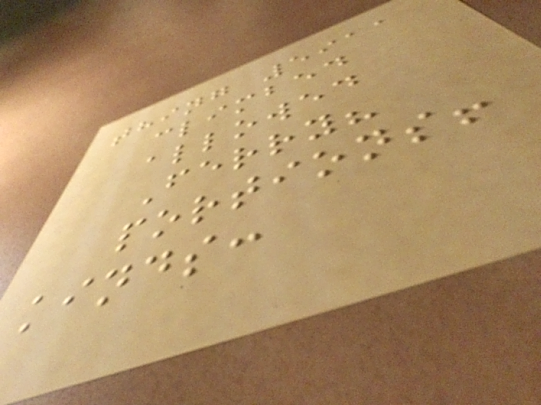thing 5911
climbed
allowed
Ferry?
portions!
kinds:
